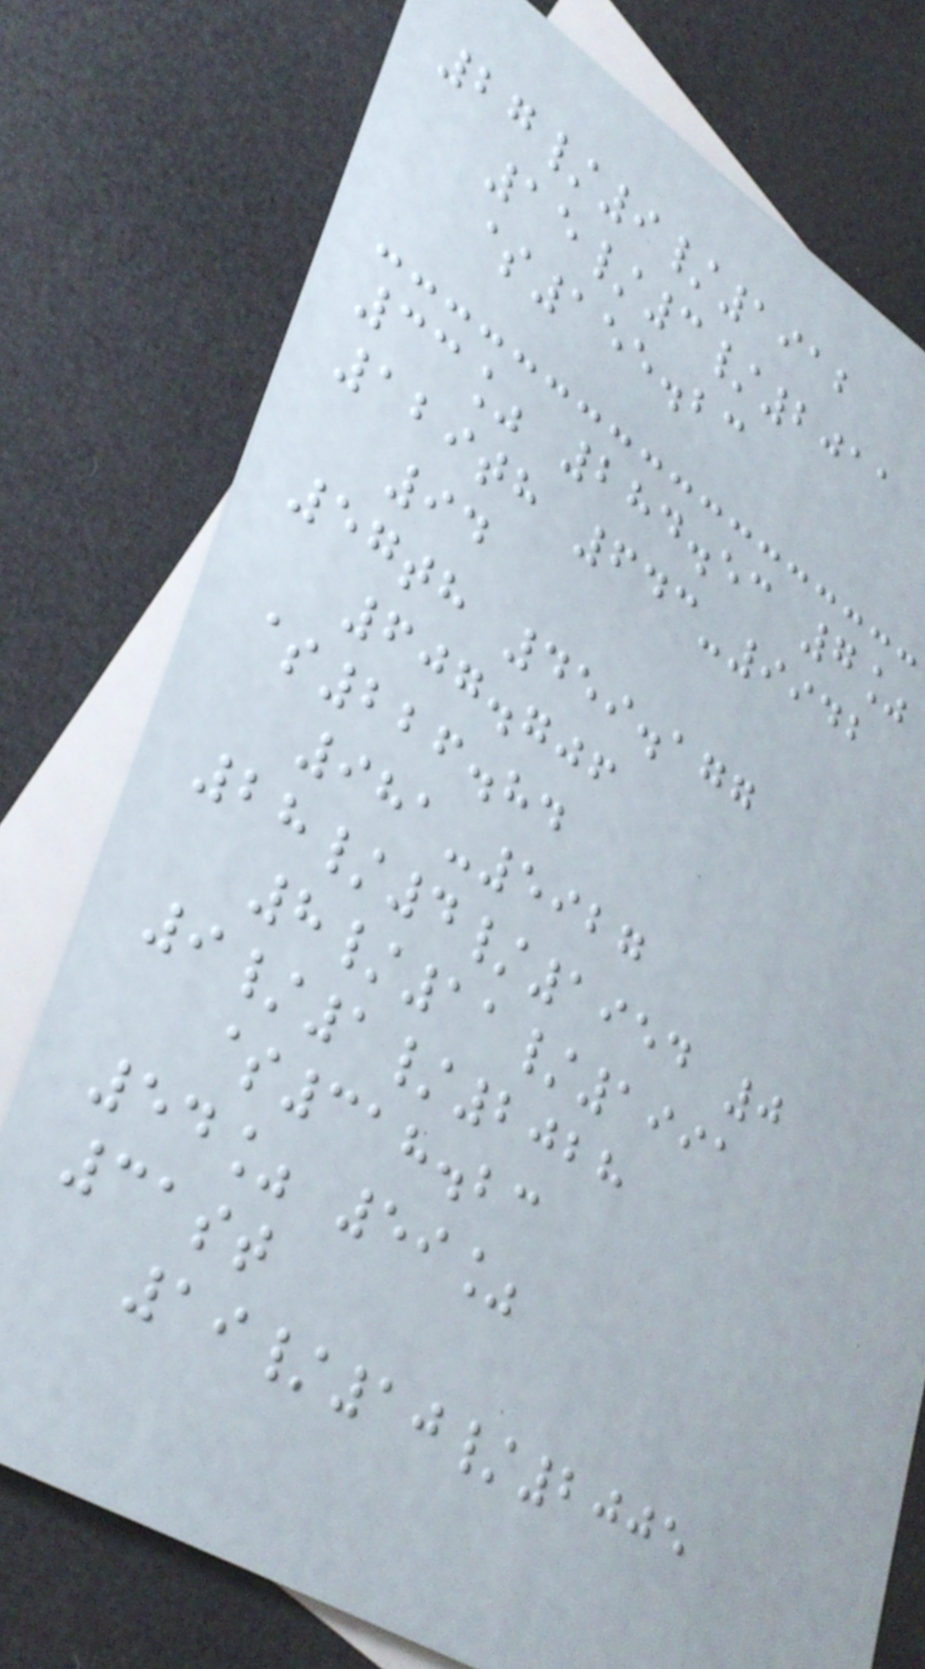27/9/1912
15/3/2011
$155.23
33% 284.53 7%
129th 643-9942
94
57th 459.177
607.706
$226.84
981-5927
28/4/1954 0
8/11/1991
9/1/2028
$318.23
54% 59%
31st
19/10/2005
